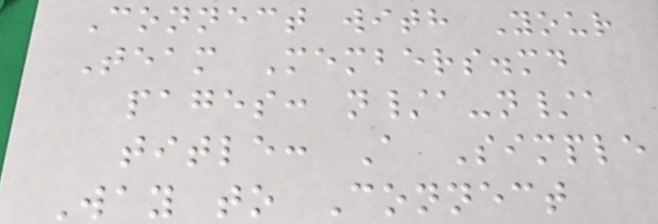Connect with Your
Team Members.md
pages: n/a-n/a
title: A Simple
Way to Connect
